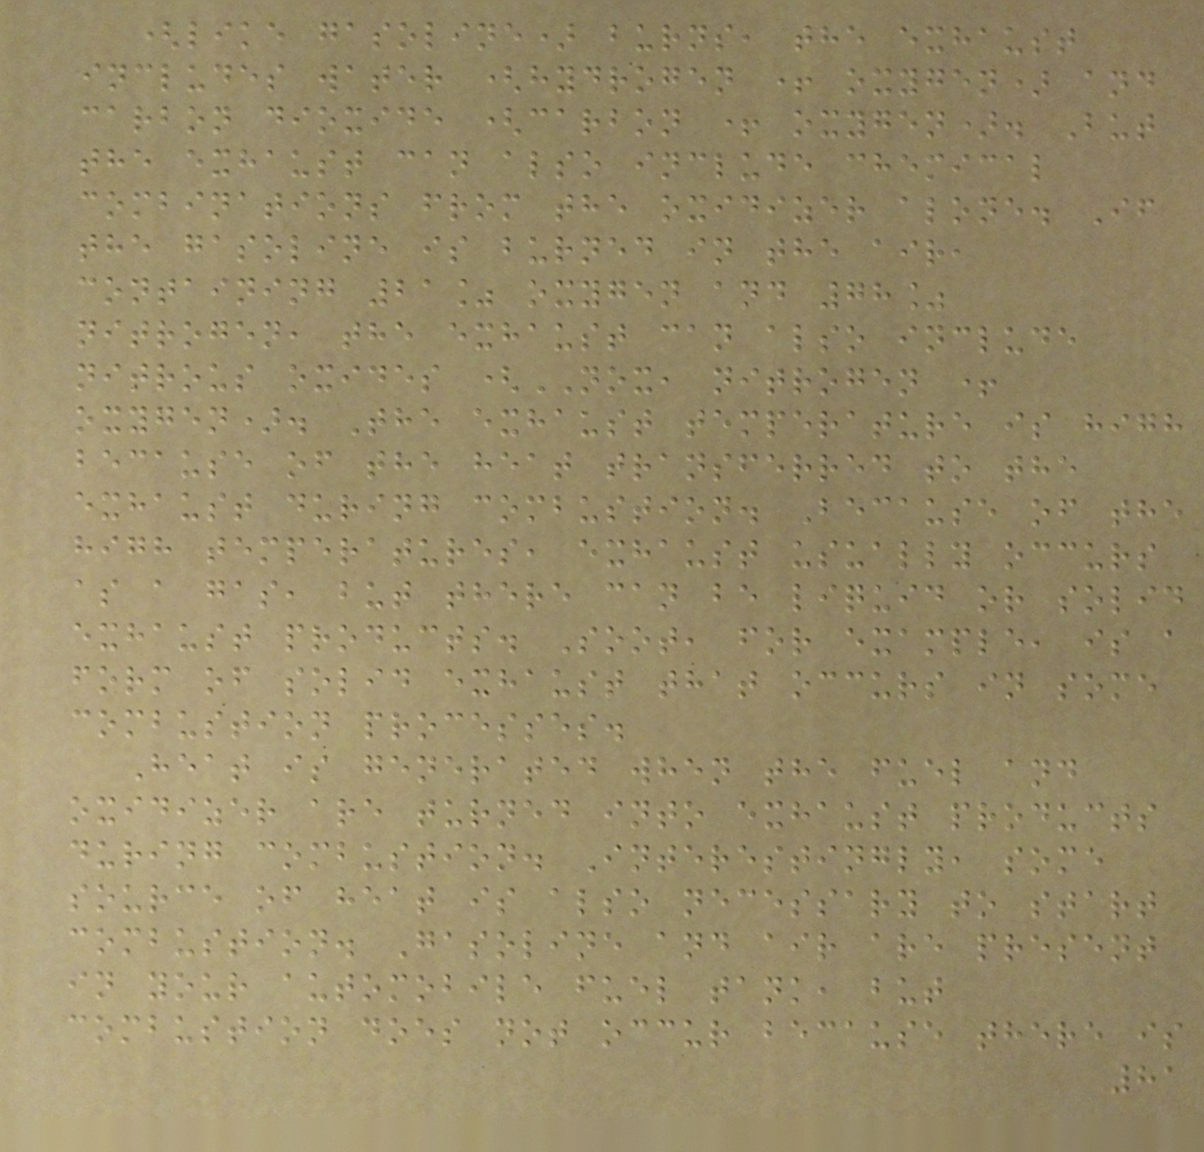(like gasoline) burns, the exhaust
includes water (hydrogen + oxygen) and
carbon dioxide (carbon + oxygen). But
the exhaust can also include chemical
combinations from the oxidizer alone. If
the gasoline is burned in the air,
containing 21% oxygen and 78%
nitrogen, the exhaust can also include
nitrous oxides (NOX, nitrogen +
oxygen). The exhaust temperature is high
because of the heat transferred to the
exhaust during combustion. Because of the
high temperatures, exhaust usually occurs
as a gas, but there can be liquid or solid
exhaust products. Soot, for example, is a
form of solid exhaust that occurs in some
combustion processes.
Heat is generated when the fuel and
oxidizer are turned into exhaust products
during combustion. Interestingly, some
source of heat is also necessary to start
combustion. Gasoline and air are present
in your automobile fuel tank, but
combustion does not occur because there is
81
